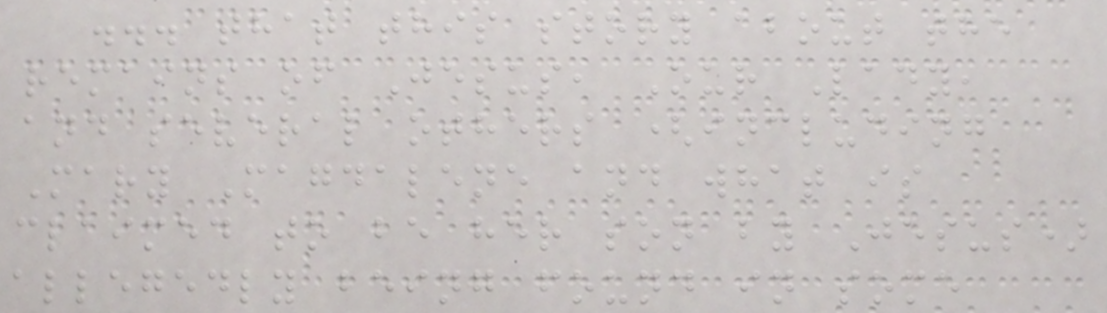... that this story about the
remains of Jesus, Our Lady,
and several others (including
Mary Magdalene and what is
claimed to be her son by Jesus)
allegedly being found in some
